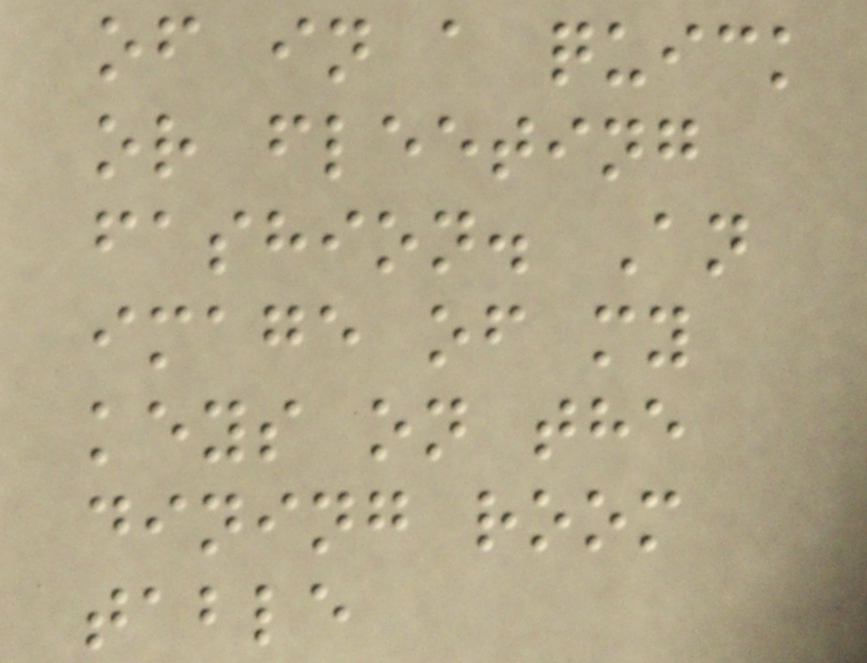of in a quick
or fleeting
fashion. An
image of my
keys on the
dining room
table
